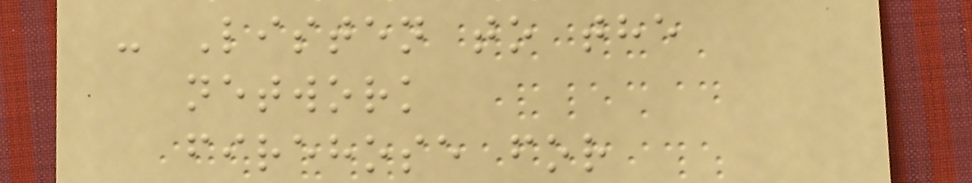- Listen to the
network
firehose for
